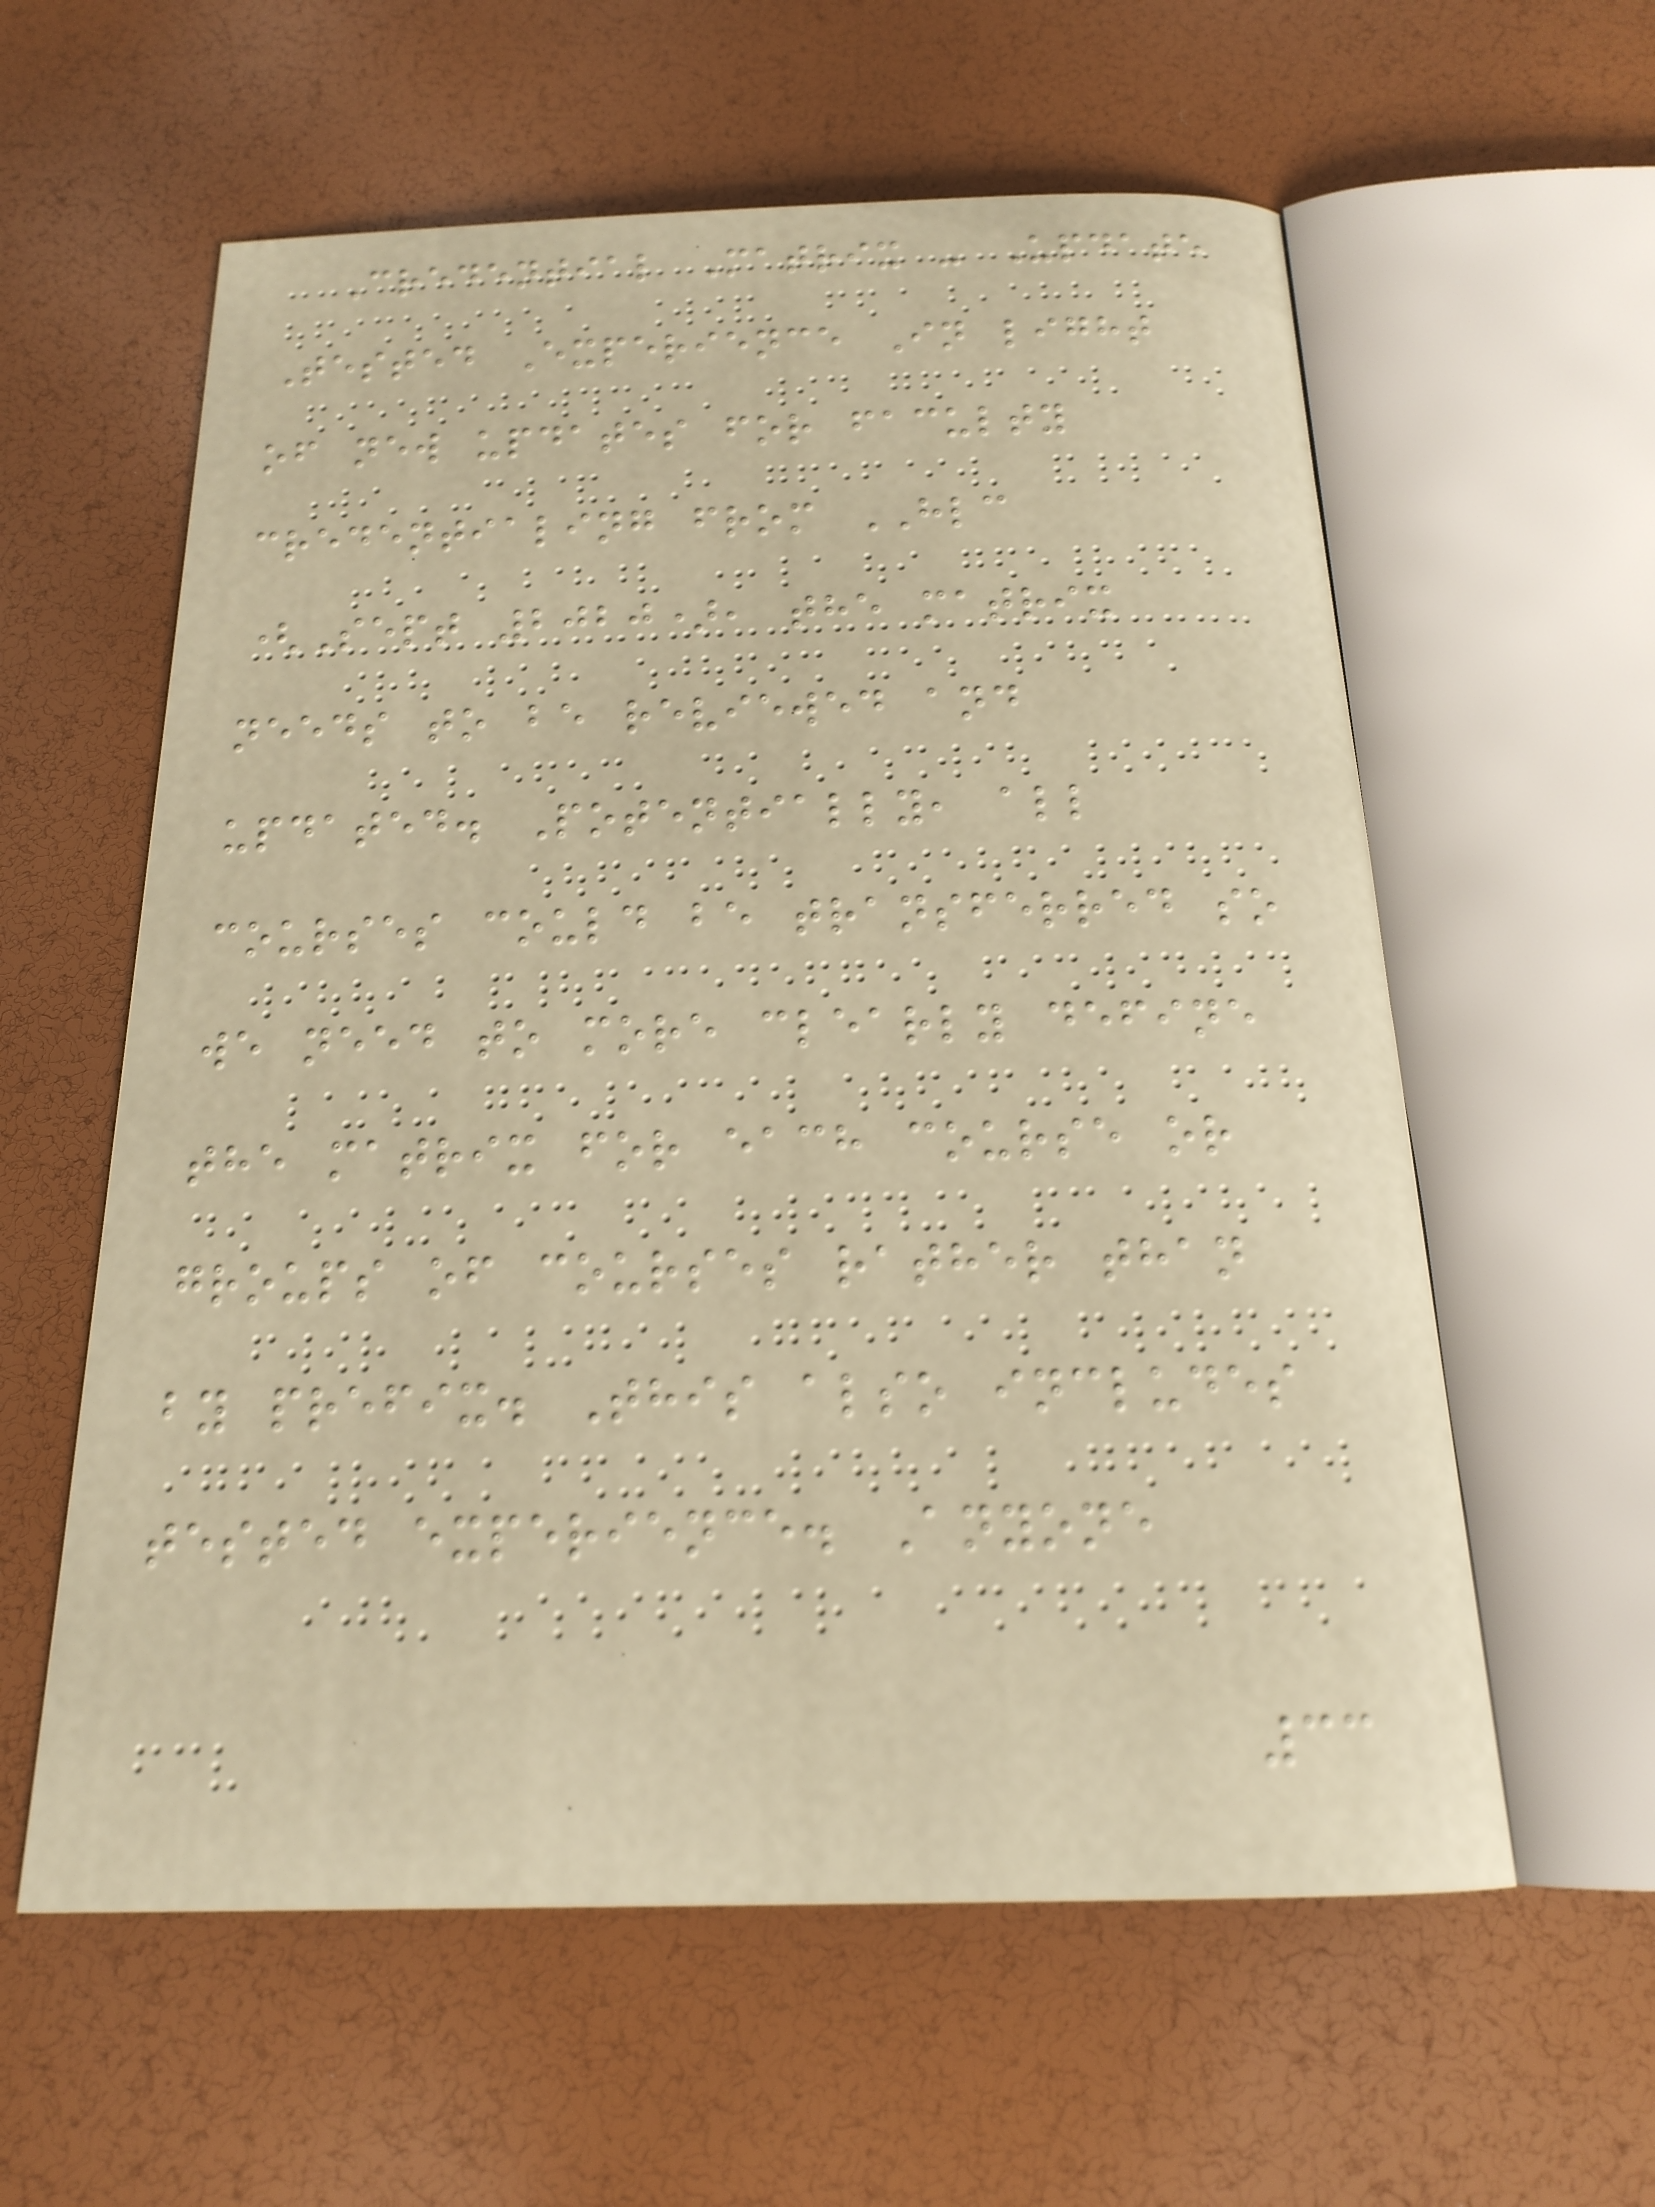Credential Matrix - Update
Tested Experience In light
of new updates for faculty
credentialing from HLC
(Sept 2020), the matrix
needs to be reviewed and
updated. Potentially, all
courses could be transferred so
we need to more clearly define
the matrix for each course or
groups of courses rather than
by prefix. This also includes
tested experience. Anyone
33
